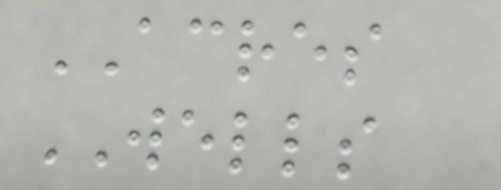ACRES
WELLS
